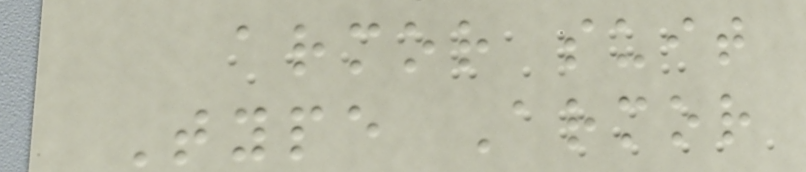armor suit
Type Armor
